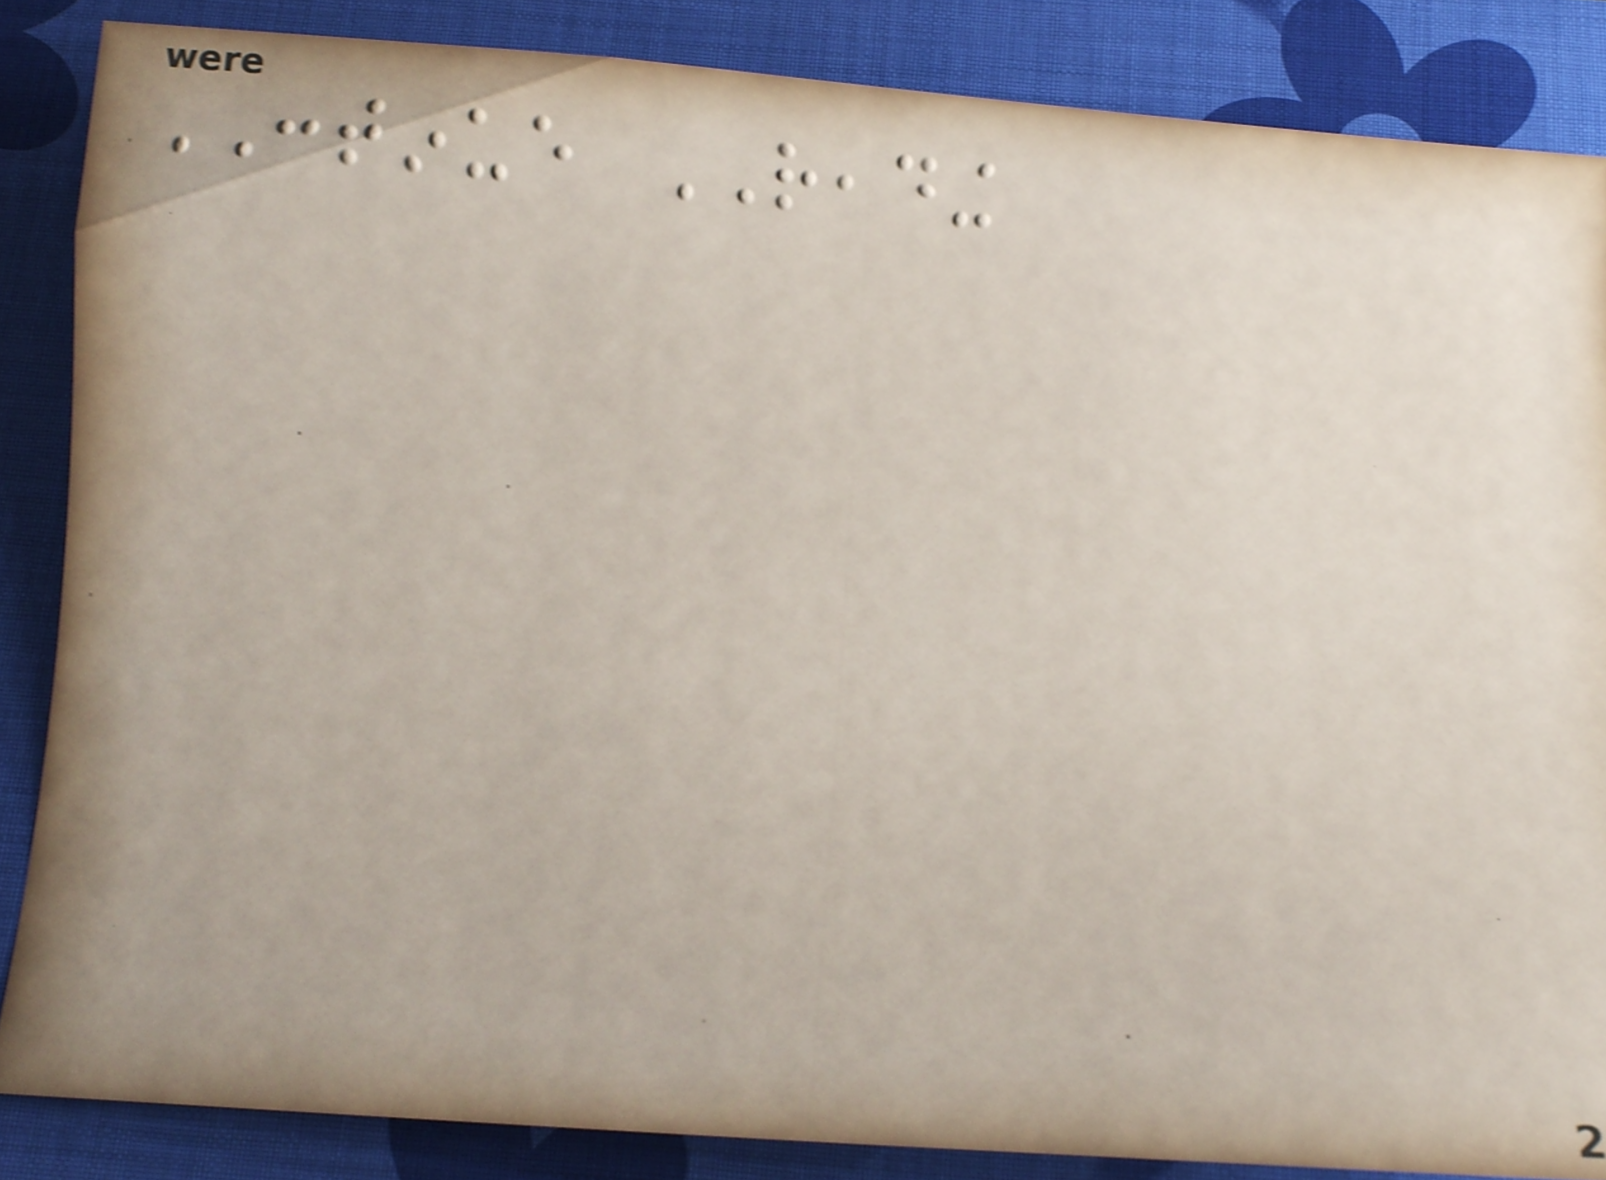CONTINUE READING
